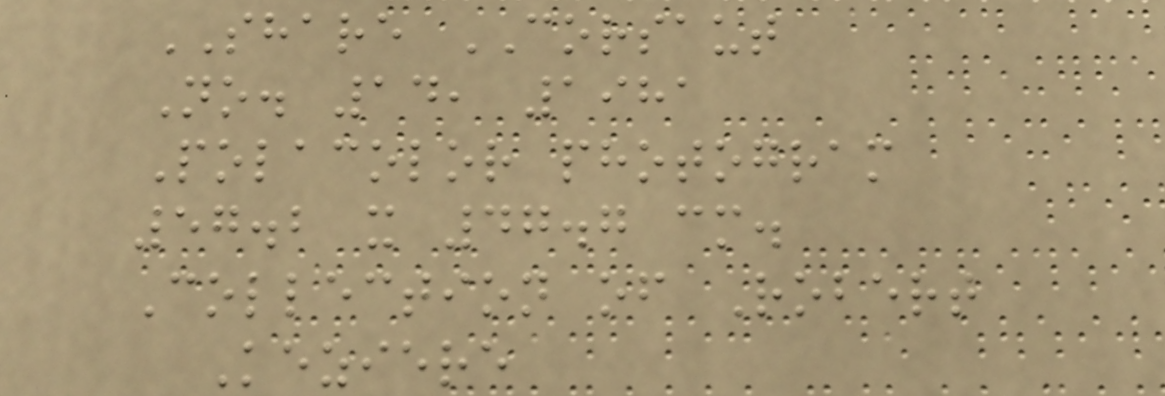SHARE CORSAUT
No. 14, 1981
Polacolor photogram
57.2 x 47.7 cm.
Collection of Robert
Keziere
